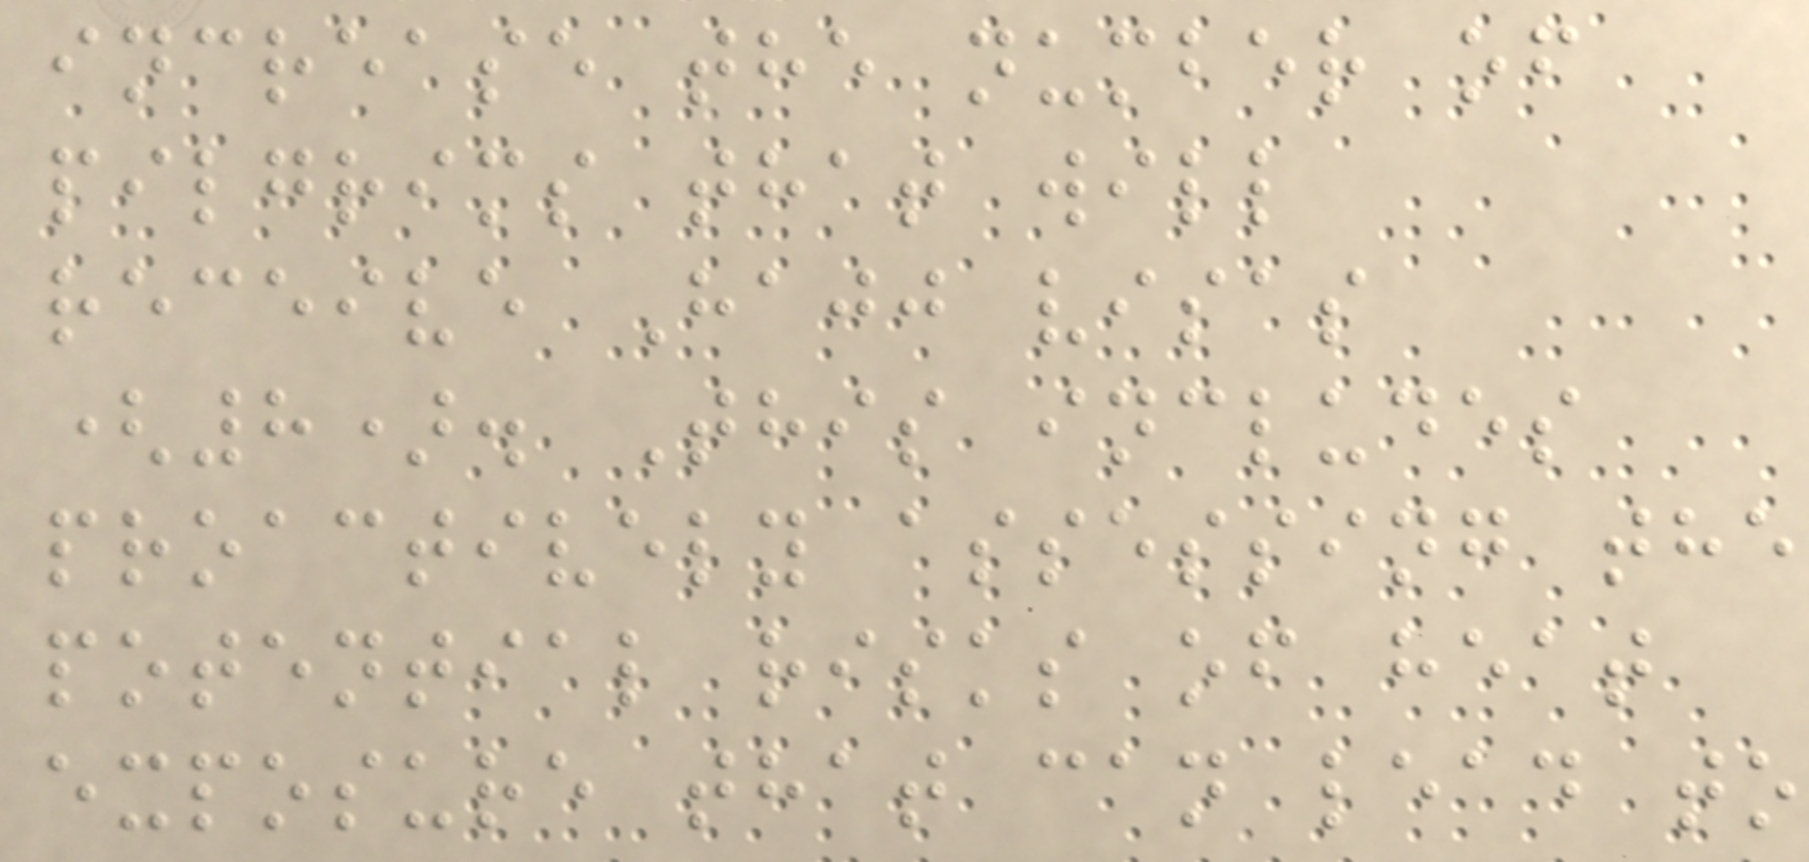increase the number of
pilgrims that will
receive Hajj visas
(8). This includes
proactively assessing the
potential risks of heat
exposure that can lead to
